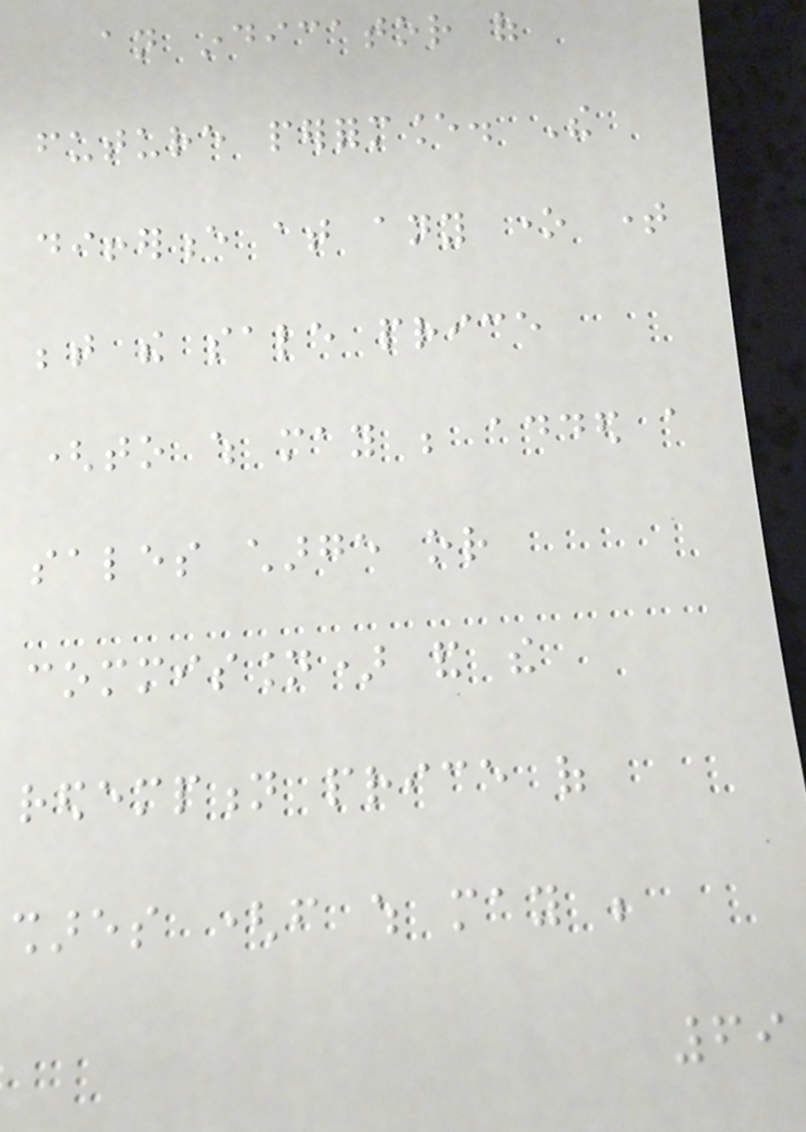an indicator of
future performance. The
difference at any one time
between the sale price
(to which may be added a
sales charge or
commission) and the
redemption price of
shares (from which may be
69
